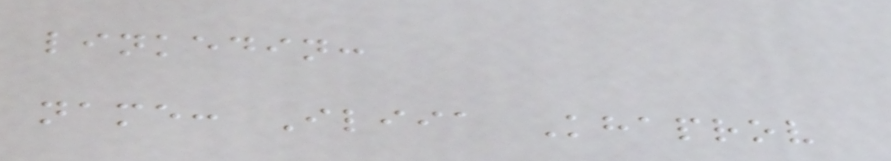linkedin:
name: Iliia Khaprov
